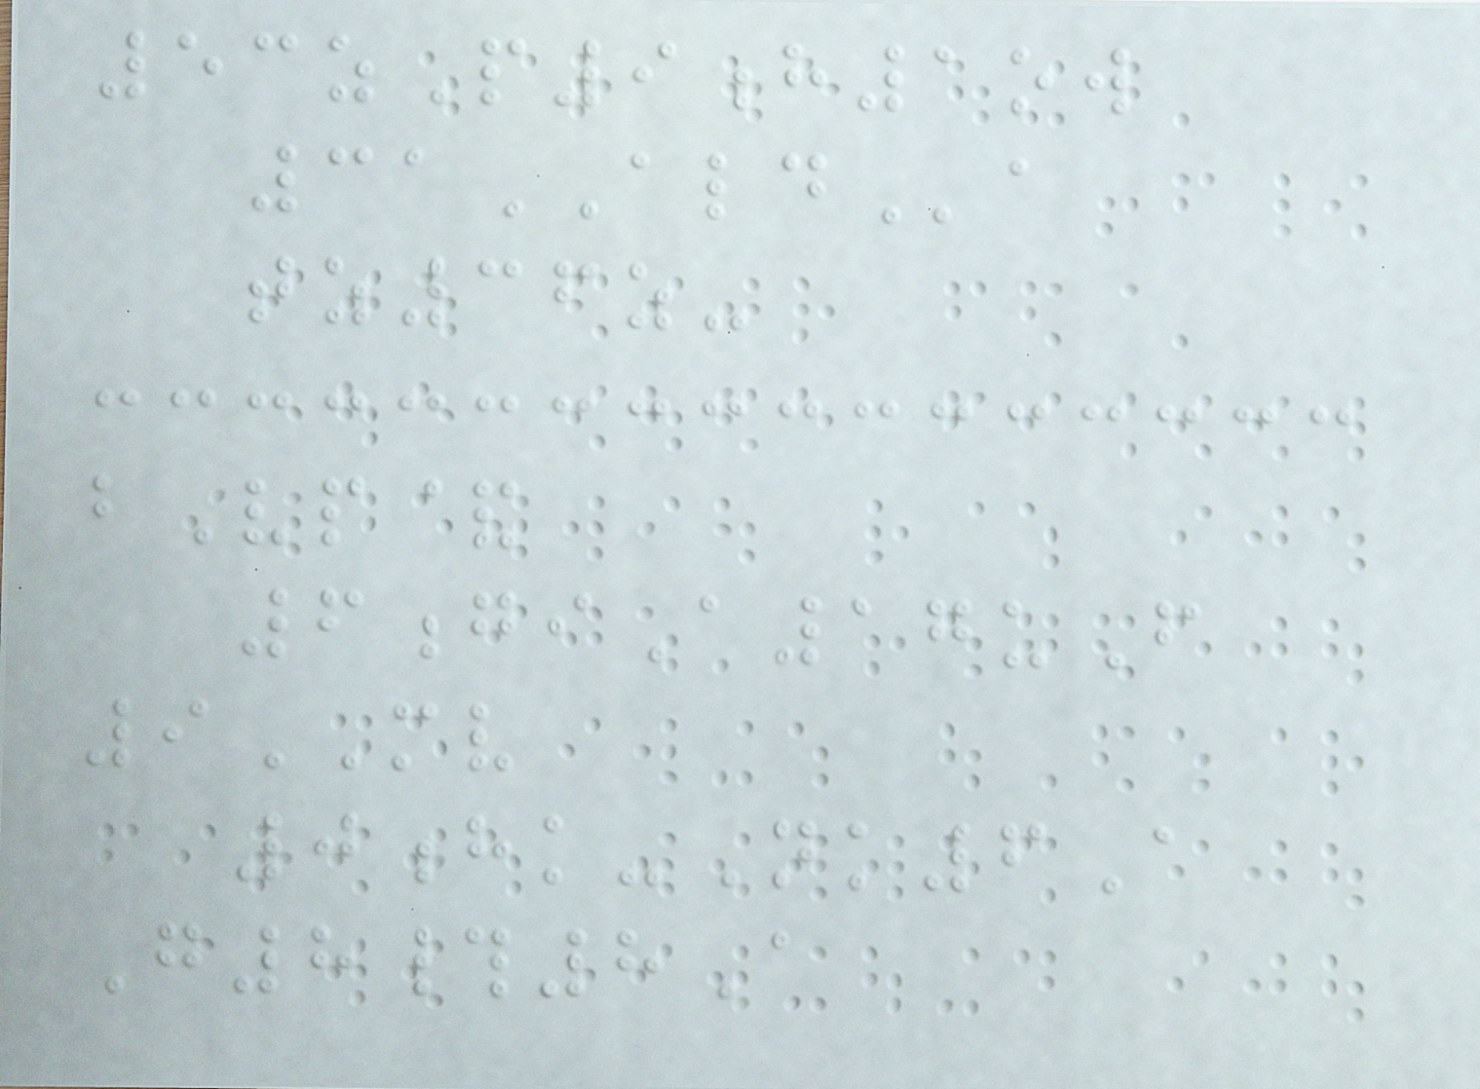53zP9h1ow
31ALDa
tz36z-
bVp&
6giA17uF
9MV
0hk-Nk6A
G8#8A
